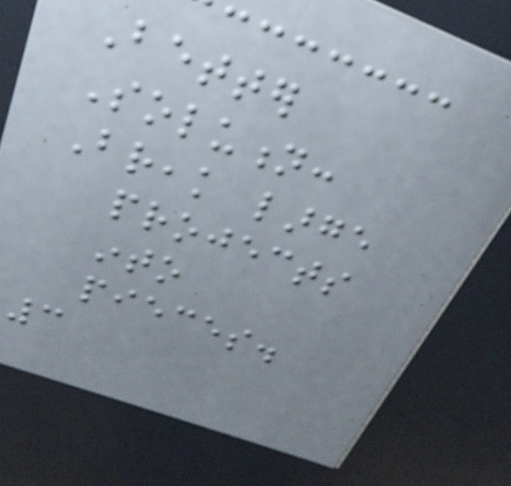Better
Solution:
Break large
projects
into
pieces.
3
